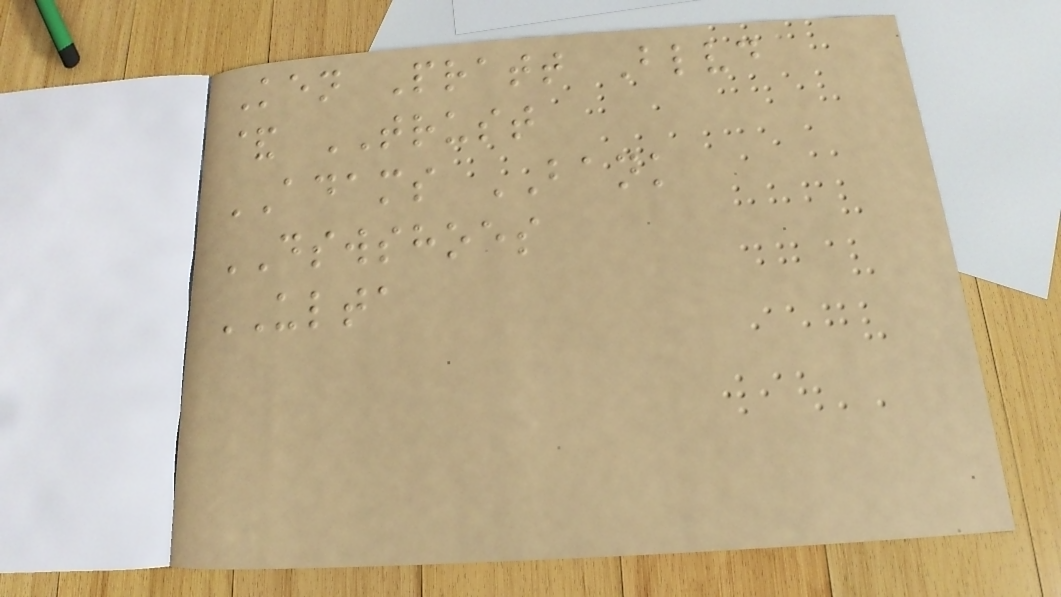Ken Pratt Blvd
& TRUST
ADAMS BANK
DSWSHOES
ULTA
